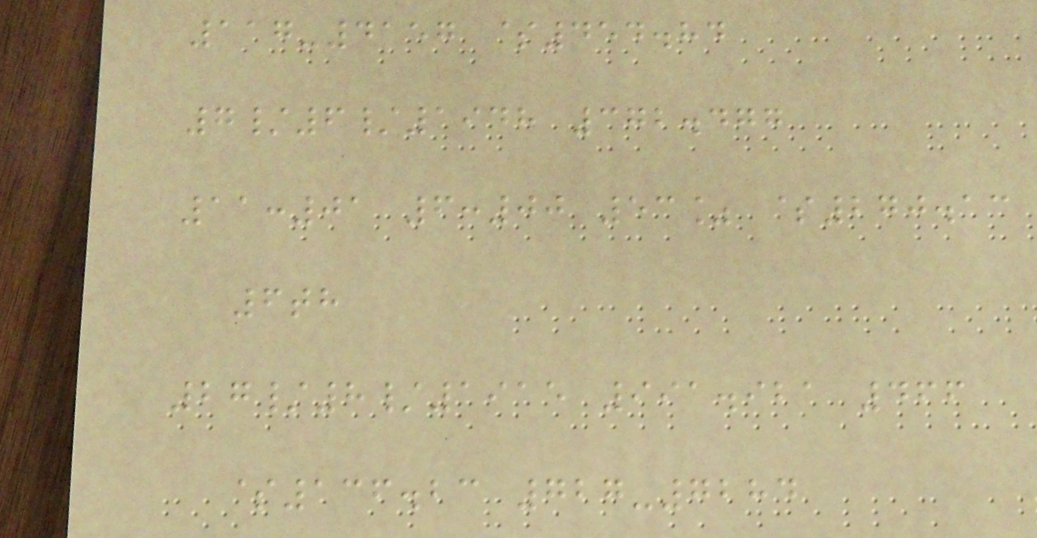117-4157 $454.84
7/6/1948 372.477
11:01 6:00 53% $270.13
6th
27/8/1915 991.921 466
$136.23 727-7284
